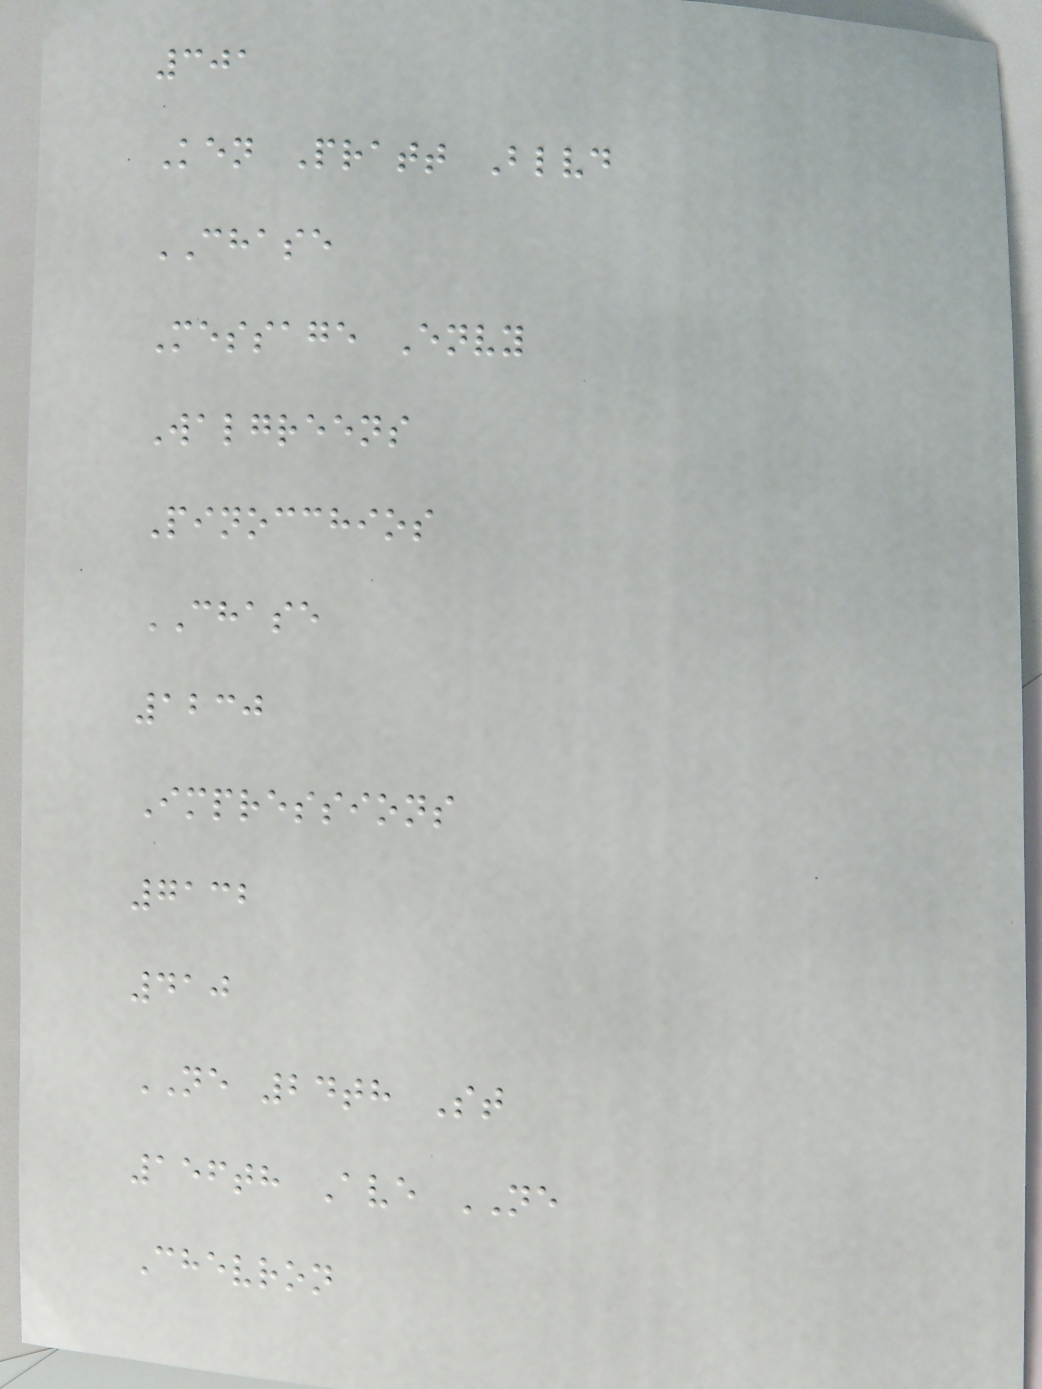301
Ken Pratt Blvd
CHASE
Message Envy
Walgreens
Pinocchios
CHASE
1230
Impressions
7132
410
NE 24th St
156th Ave NE
Chevron
